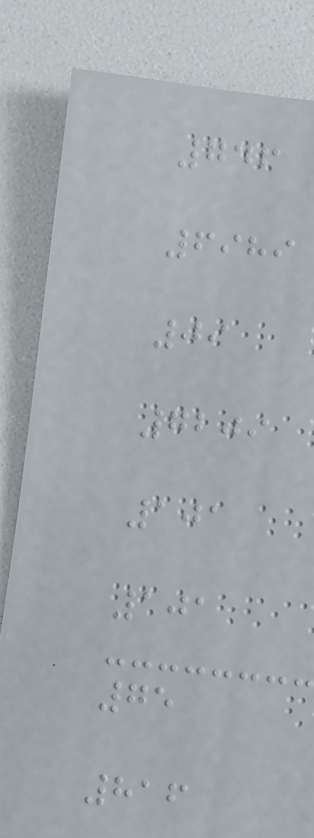746
6989
09
7209
101
101
75
816
